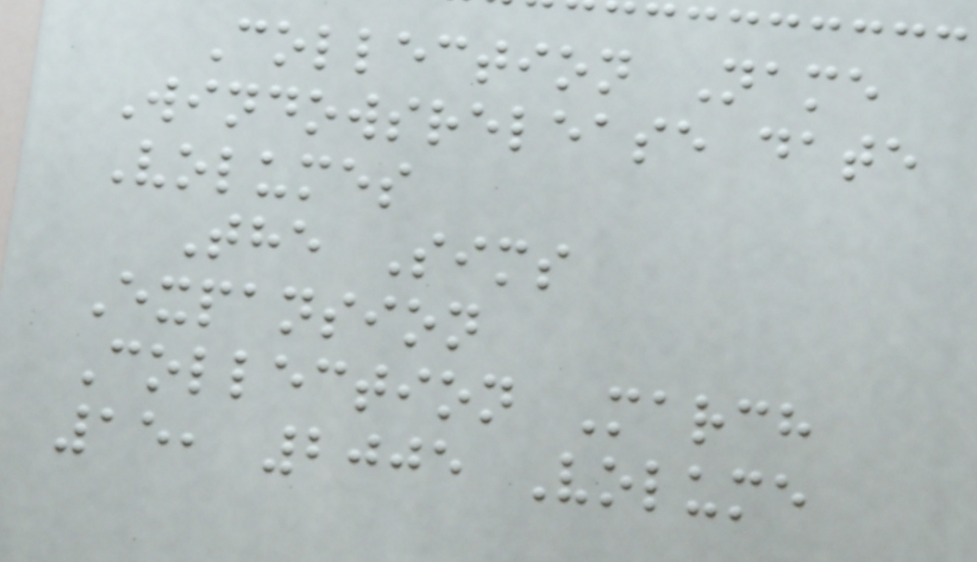Collection Name
Windowsrelease date
Volumes
The Sims
Expansion
Collection March
15, 2005 Volume
